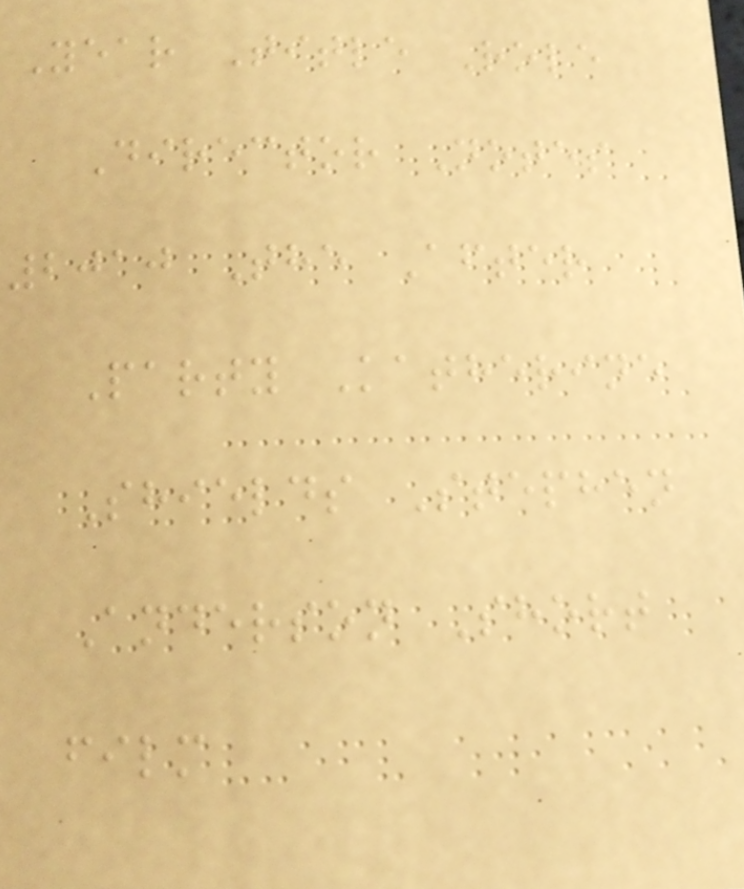Year Title Role
Director Notes
2010 The After
Party Katherine
Shields Stephen
Anderson Short
film
